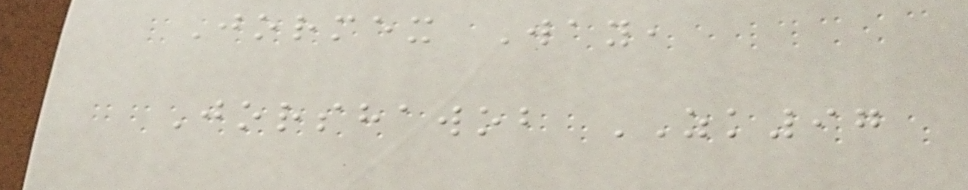Jormex Way,
Jorshawob ZK97
